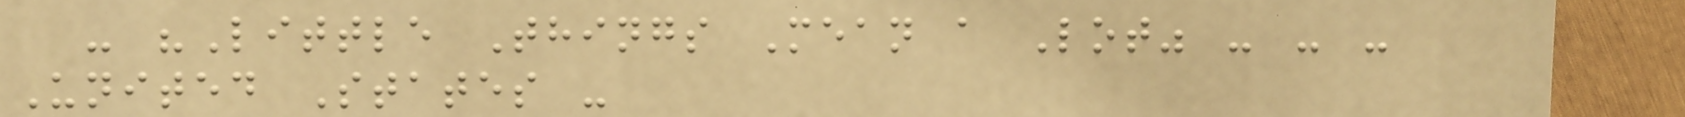- "Little Things Mean a Lot" - - -
United States -
